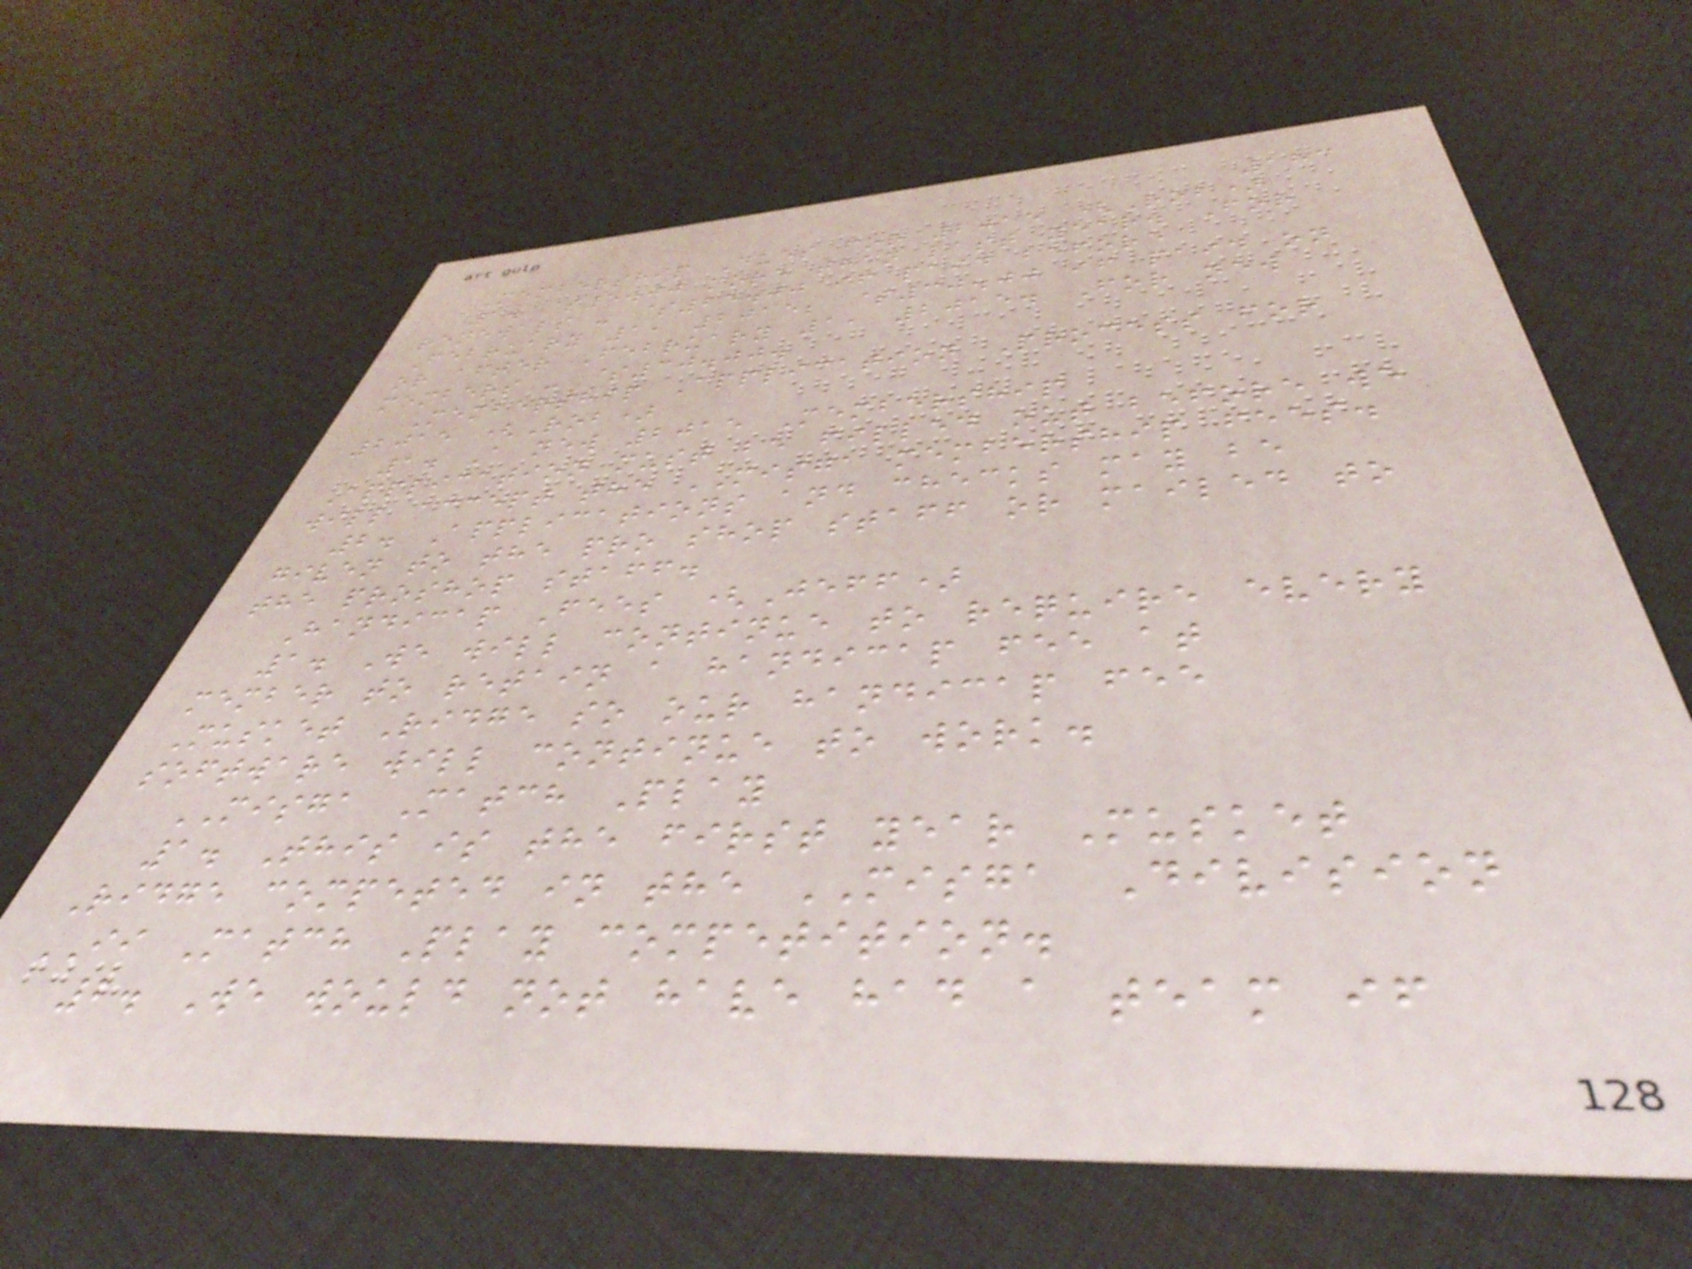183
Membership Dues for 2015 (Rob)
1. $5.00 more than last year. For
renewals - $25.00 if paid before
February 1, 2015; $30.00 if paid on
or after February 1, 2015. For new
members - $30.00.
Membership Application Process for
2015 (Rob)
1. A new 2015 Membership
Application must be filled out before we
will accept the MISGA membership fees.
2. Applications and checks may be
given to the pro shop staff or mailed to
the proshop staff.
Handicap Fees (Jeff)
1. We will continue to require every
member to retain a handicap fee at
Musket Ridge so our handicap fee
software will continue to work.
MISGA Match Play
1. This is the first year Musket
Ridge competed in the MISGA Division
II Match Play competition.
2. We would not have had a team if
